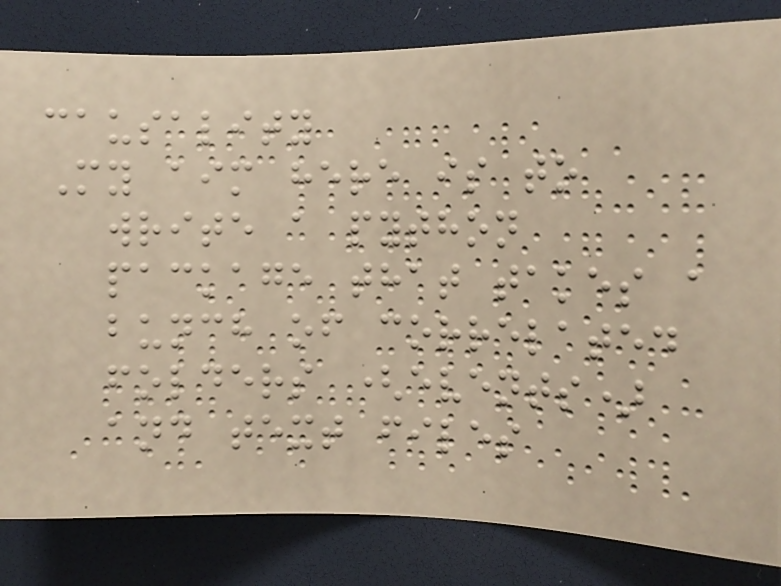causality
My aim here is to
write a python
package that takes a
bunch of correlated
folders (events)
and text files
